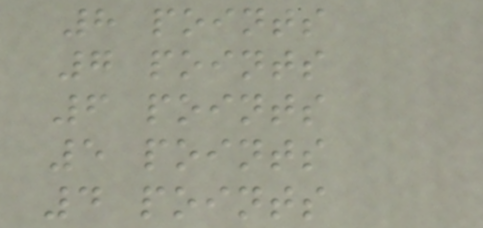8 points
7 points
6 points
5 points
4 points
